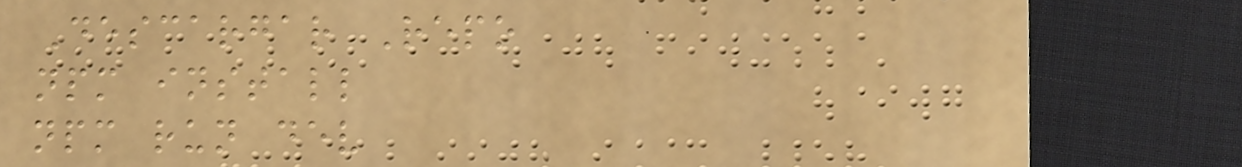Descargar Repo
npm install
npm run dev
